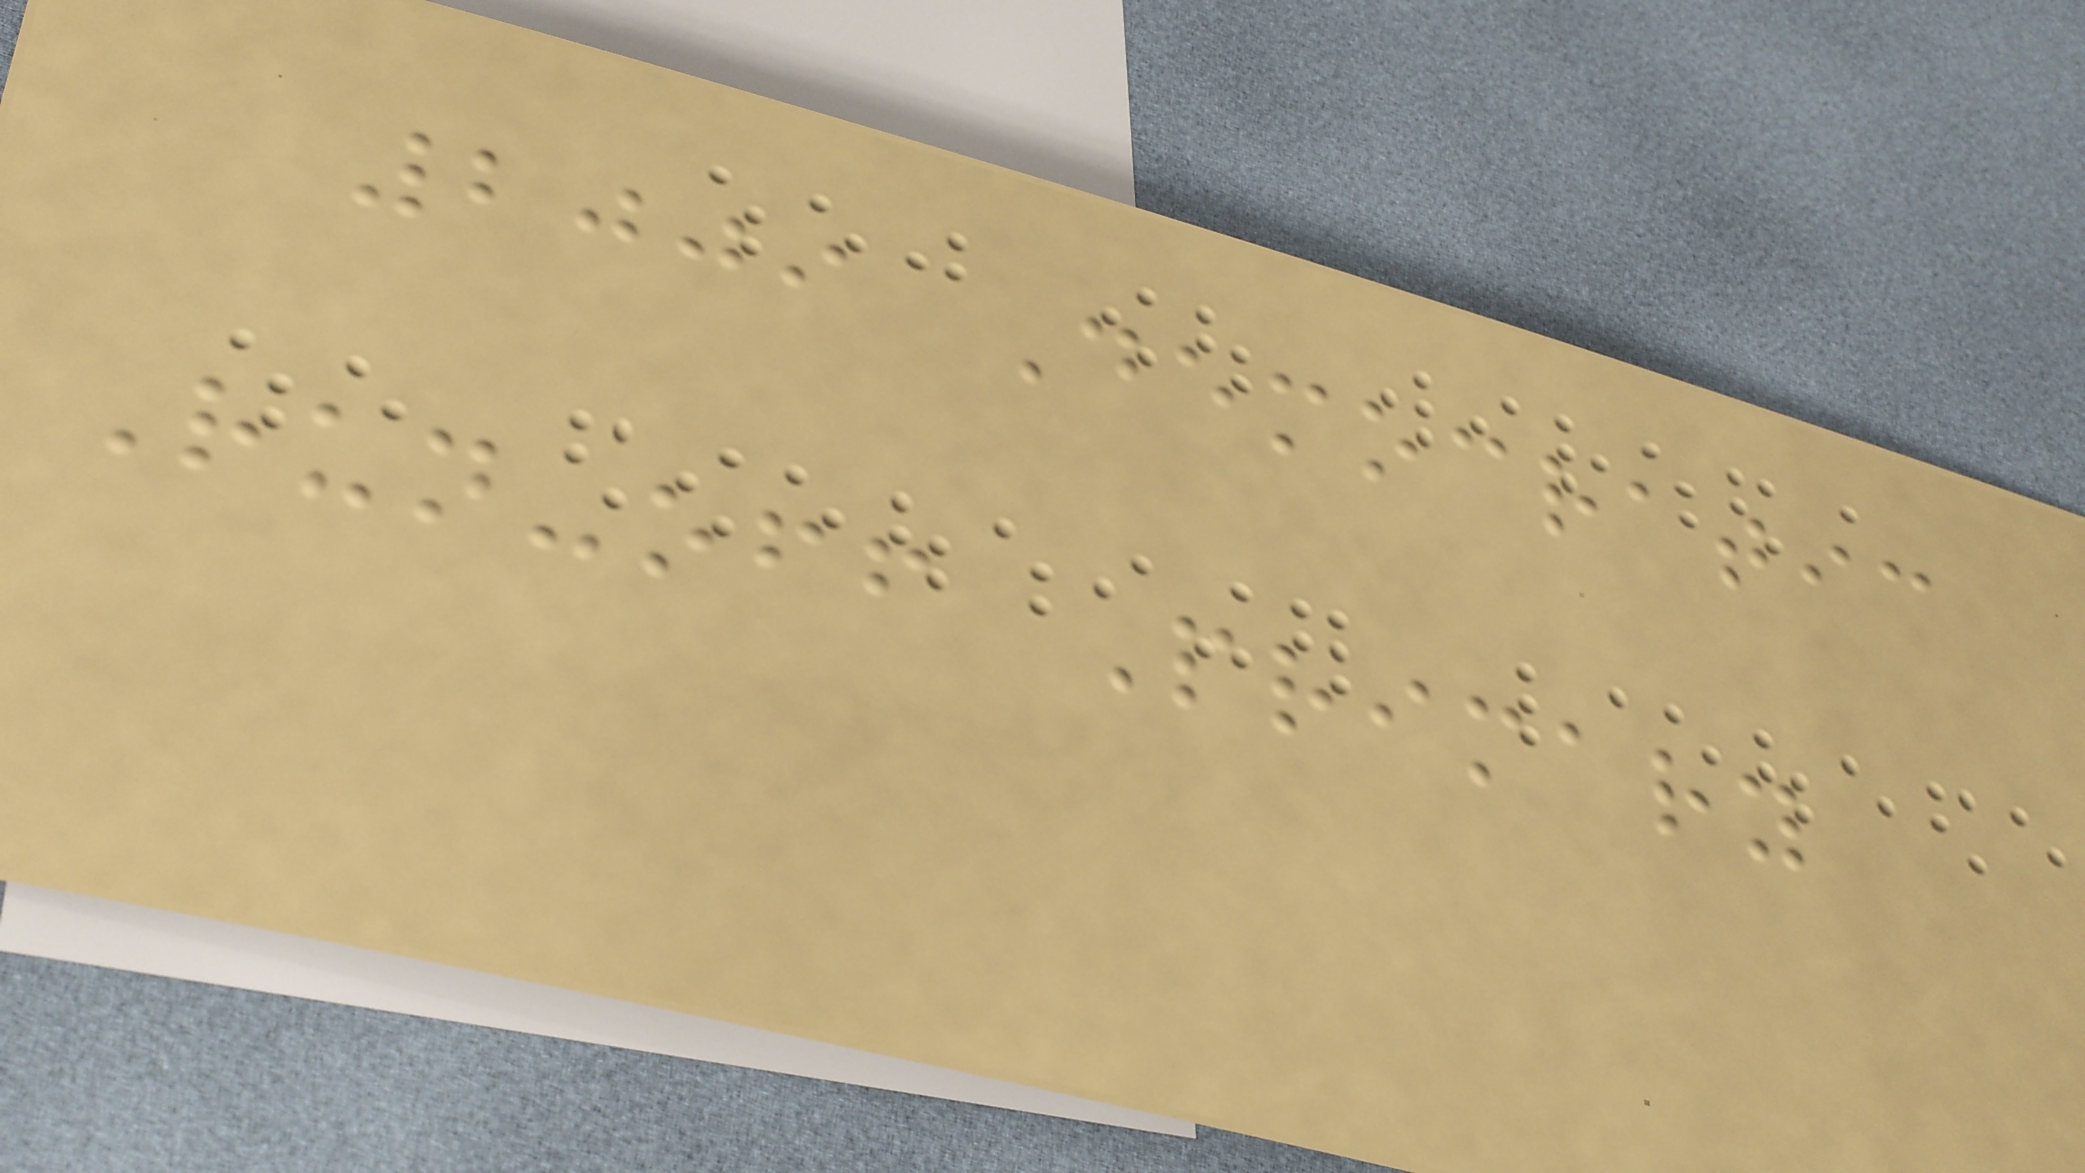2009 Democratic
Run-off Primary
